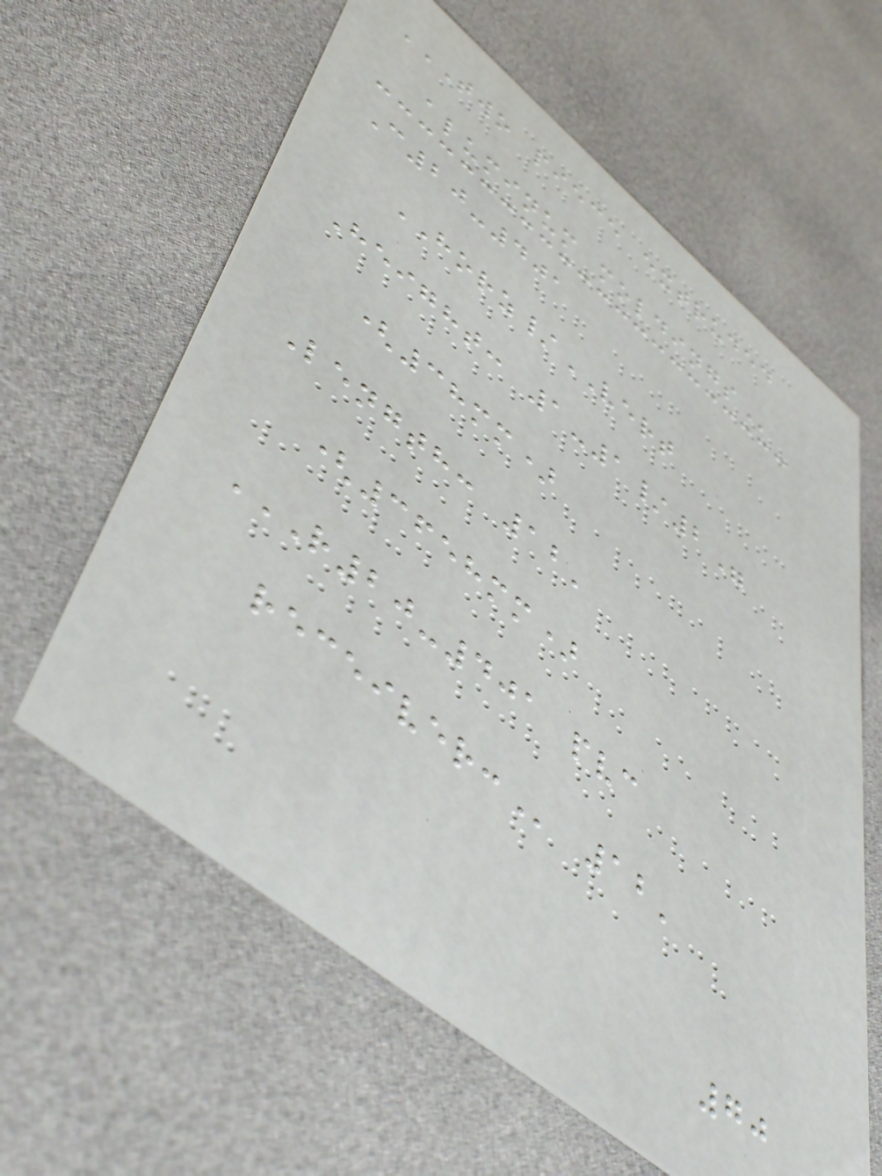TWO PIECE EXTRUDED
ALUMINUM MOLDINGS
C20-401
HORZ/VERT
Height: 1-1/2"
(38mm)
Length: 12'
(3658mm)
R20-401 PVC
RECEIVER: 12'
70
